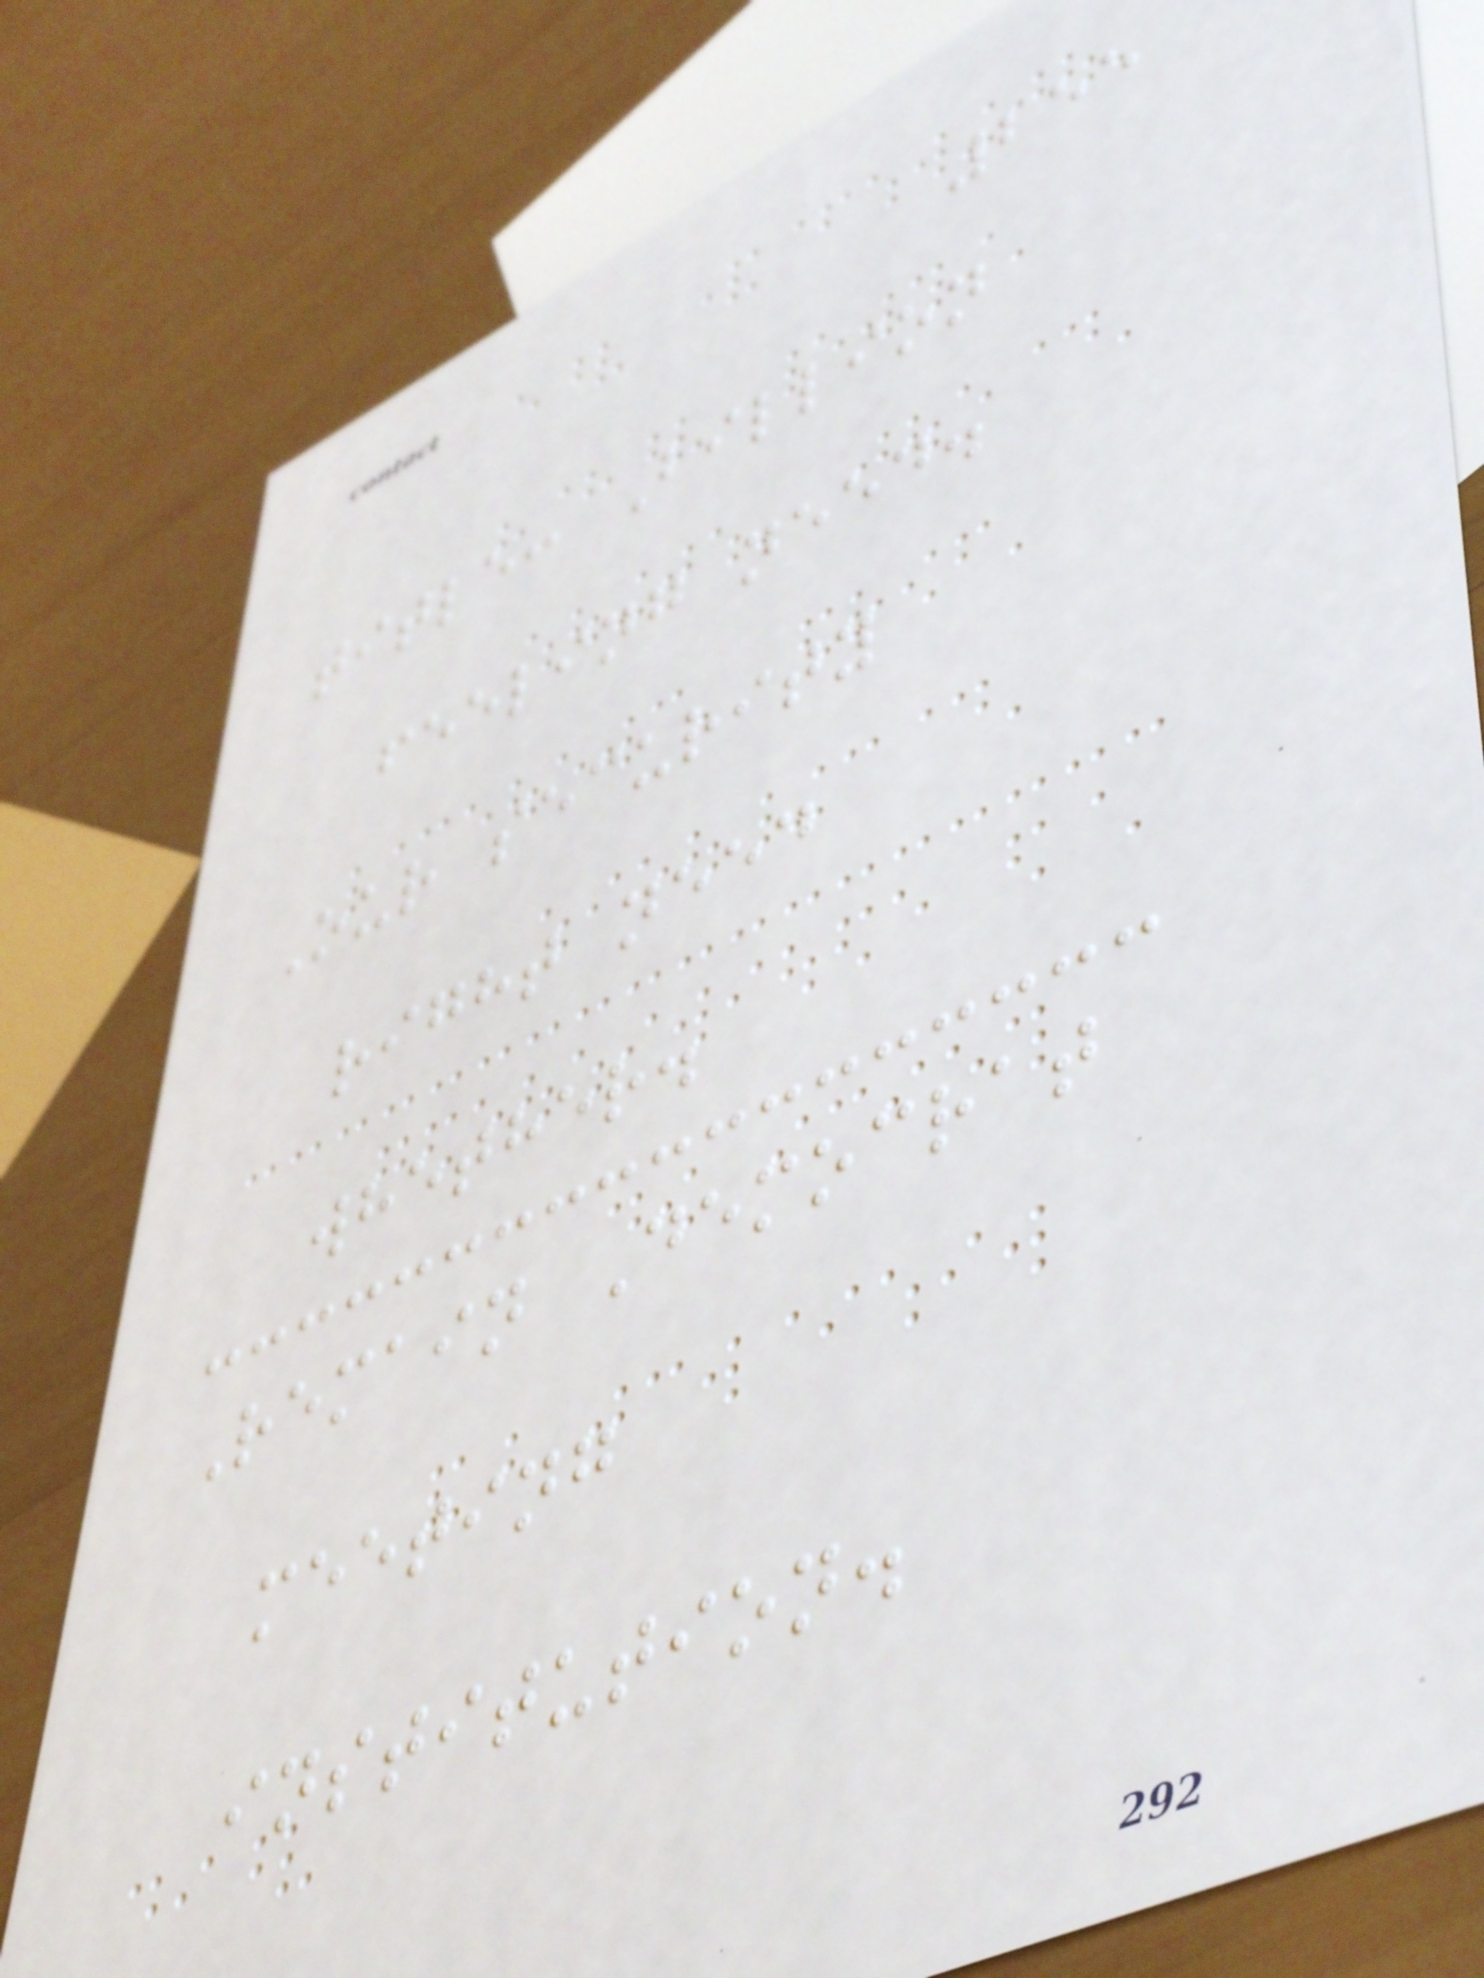255
title: Billion
feeling need.
Our security
right need
whether.
Remain Democrat
meeting
institution.
